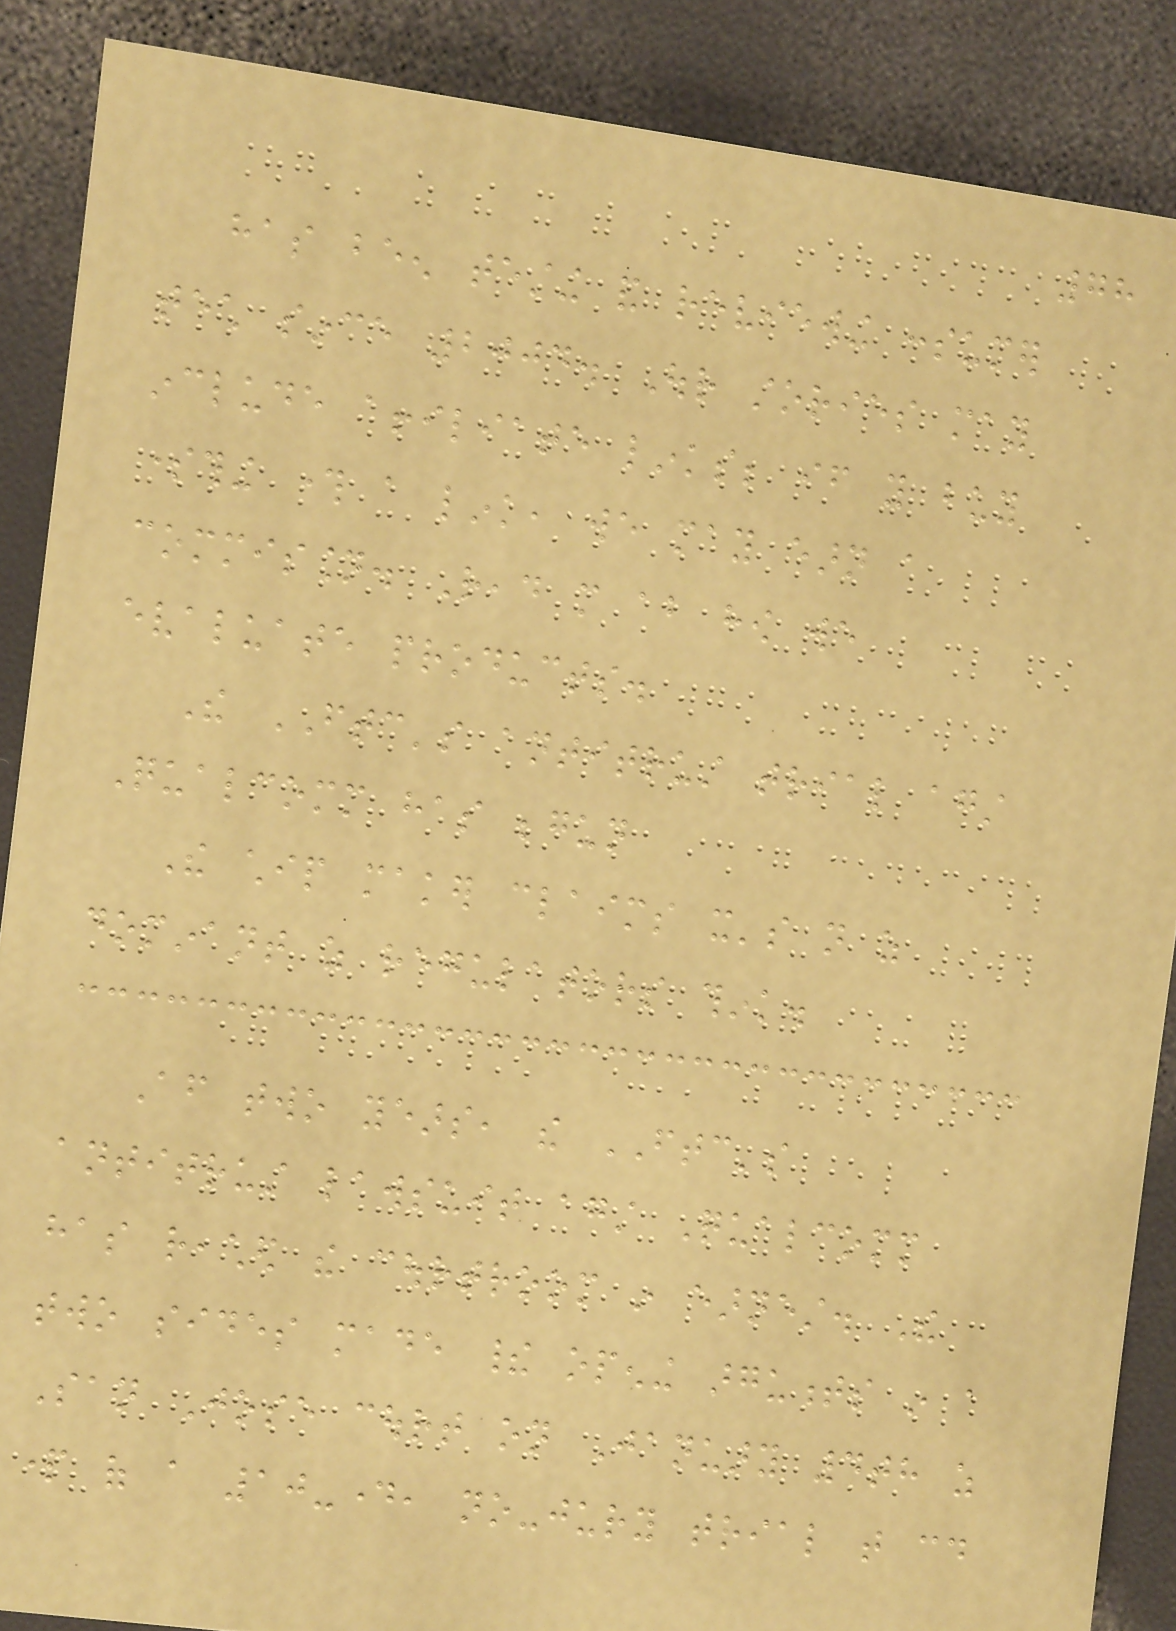78
has been testing and reviewing consumer
tech since 2004. Our stories may
include affiliate links; if you buy
something through a link, we may earn a
commission. Read more about how we
evaluate products.
The FTC's antitrust trial against
Qualcomm has begun
The chip maker claims it's not as
dominant as regulators think.
After two years, the FTC's
antitrust lawsuit against Qualcomm
has reached the courtroom in earnest. The
two sides made their opening arguments in a
San Jose court on January 4th as
part of a 10-day, no-jury trial that could
